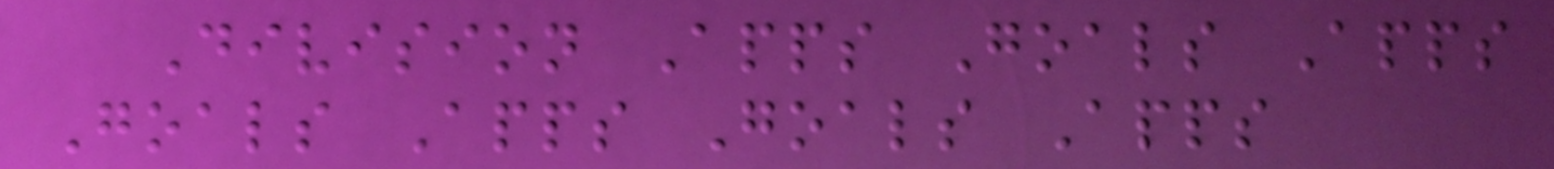Division Apps Goals Apps
Goals Apps Goals Apps
